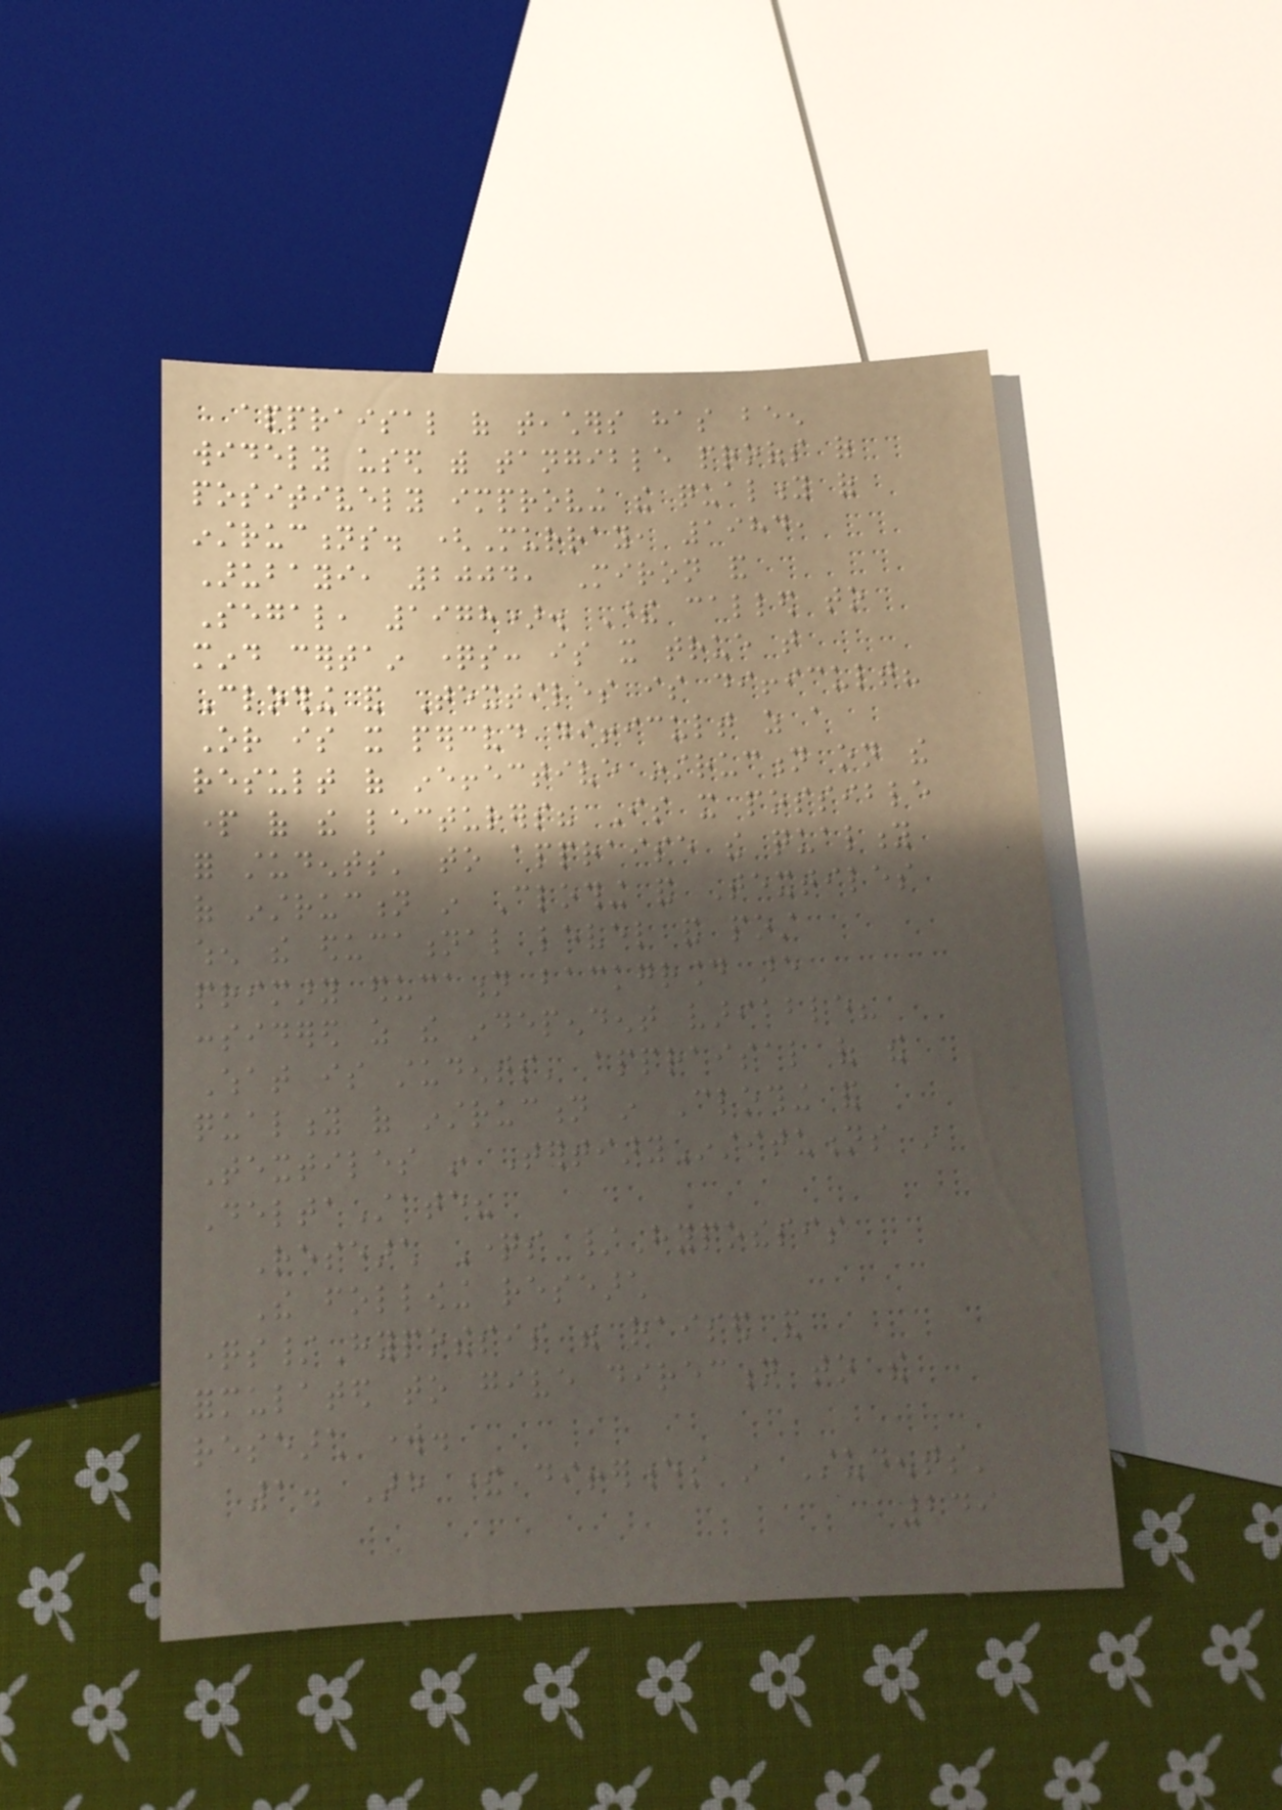appraisal of teachers has been
widely used with tangible proofs of
positively improving the quality of
instructions. (Murray, 1984,
Arubayi, 2004, Miron and
Segal, 1978). These called to
mind certain questions: is it true that
Clothing and Textiles is difficult?
Or is it perceived difficult as a
result of ineffective instruction on the
part of the lecturers? Is it possible
for students' to appraise the quality
of instruction in Clothing and Textiles
when the educational level and post
primary education background are
considered as the independent variable?
What is students' appraisal of the
quality of instruction in Clothing and
Textiles in TertiaryInstitutions in
DeltaState?
Research Questions /Hypothesis
The following research
questions/Hypothesis were raised and
formulated to give direction to the
research work.
1. Are there differences in Students'
249
